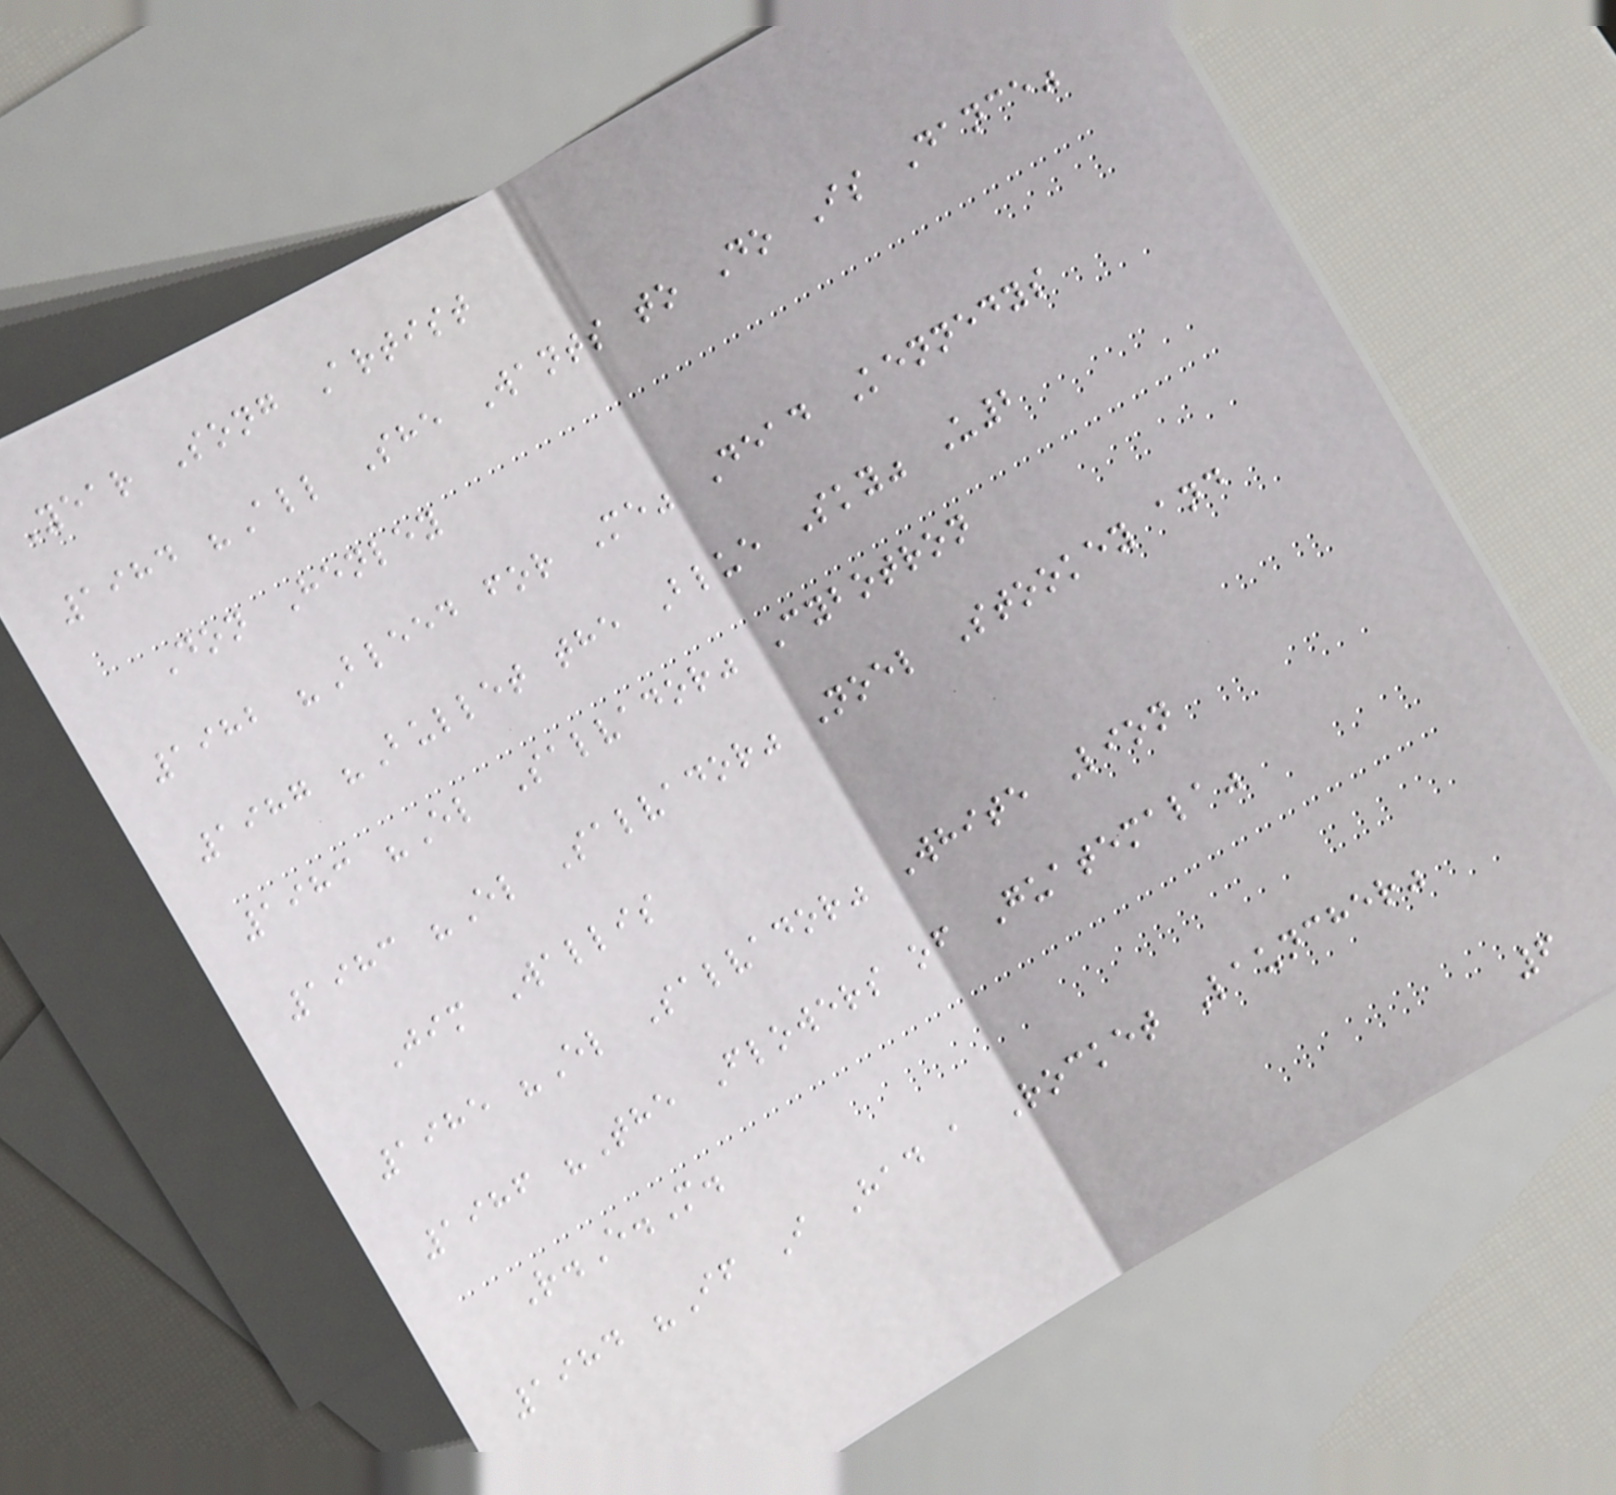Year Song Artist
1984 "All She Wants to Do Is Dance"
Don Henley
1982 "Bleed for Me" Dead Kennedys
1987 "Bullet the Blue Sky" U2
1983 "El Salvador" Cybotron
1983 "El Salvador" Noel Stookey and
Jim Wallis
1985 "El Salvador" White Lion
1986 "The Flowers of Guatemala"
R.E.M.
1984 "If I Had a Rocket Launcher"
6
